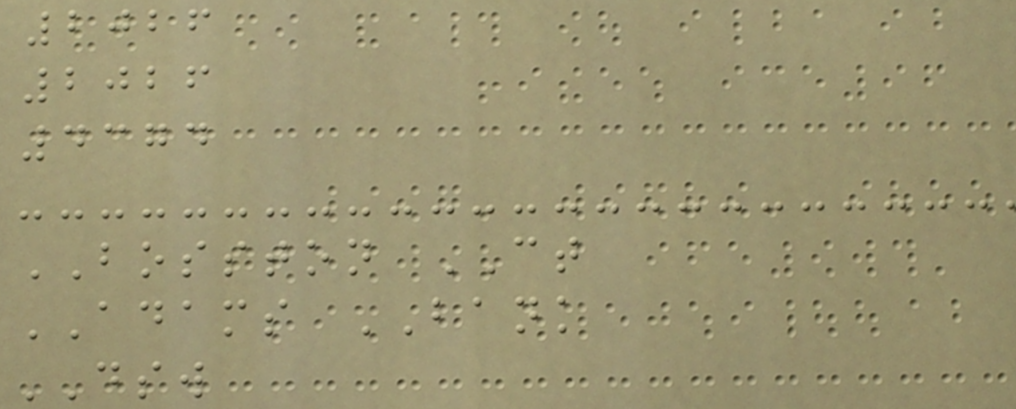2026
2026
4374
BOSSTON CT
ADAMS BANK
DSW
